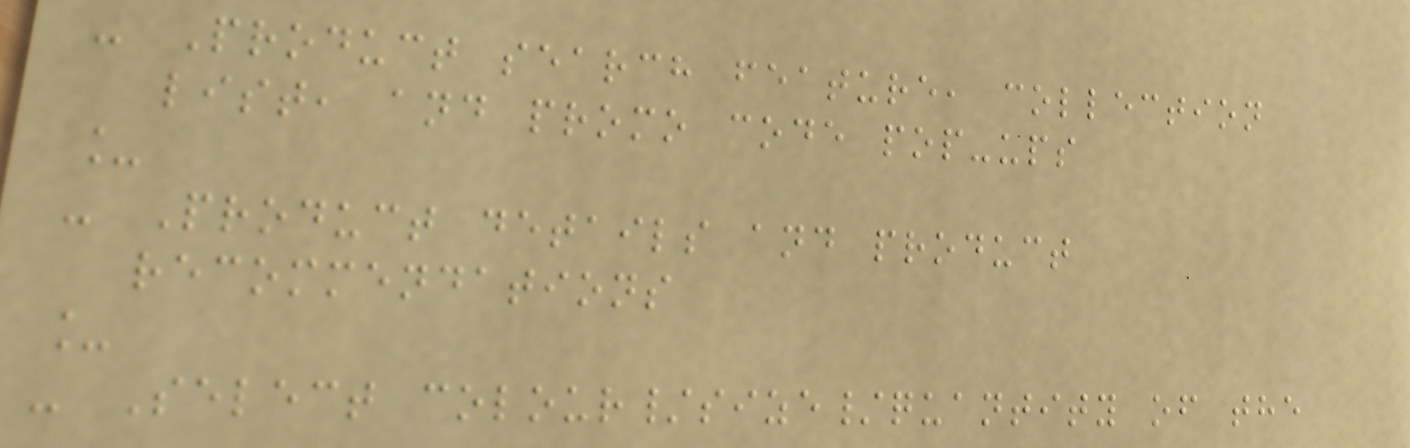- Product search feature, collection
list, and promo code pop-ups
_
- Product details and product
recommendations
_
- Select colour/size/quantity of the
